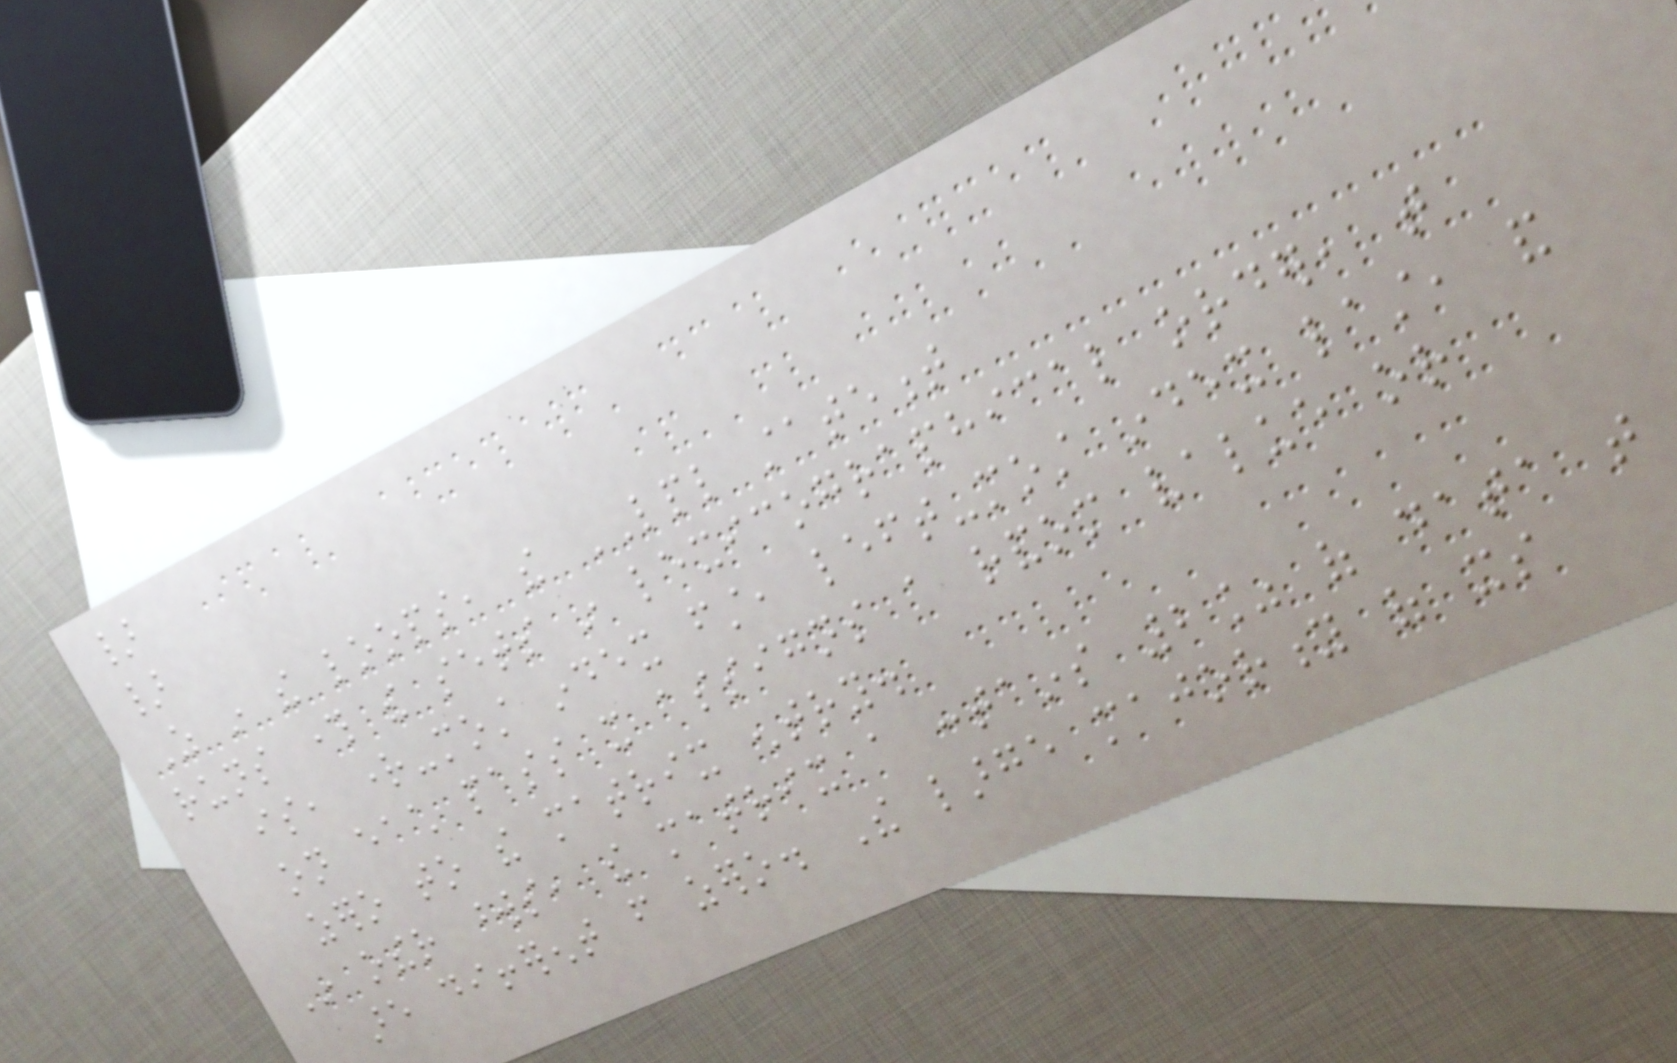}
}
As in the loops, the LPL statement
runs through the sets in lexicographical order, that
is, right-most index first, left-most index last, and
on each pass it assigns a random value or
zero to the matrix entry.
In other words, the matrix a contains 2% of data that
are different from zero. The large majority of its
